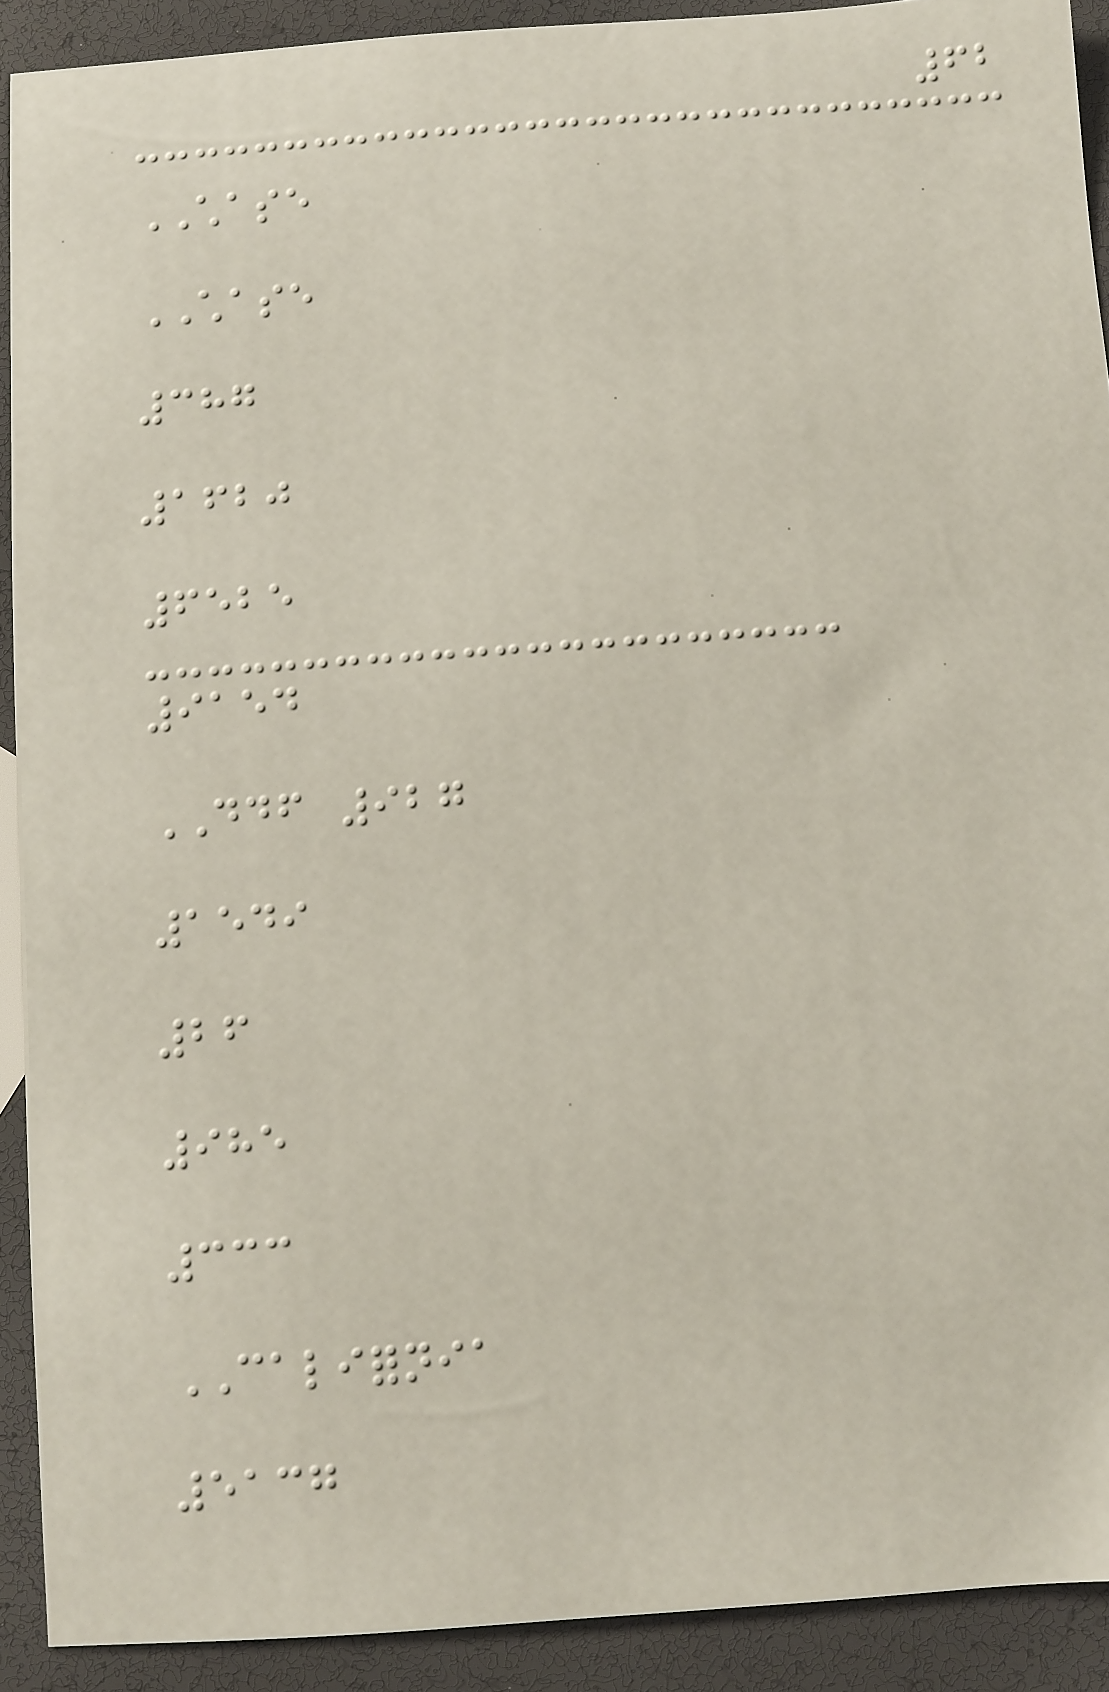62
CHASE
CHASE
387
1620
6525
9154
DDF 927
1549
26
985
333
CALIFORNIA
5137
